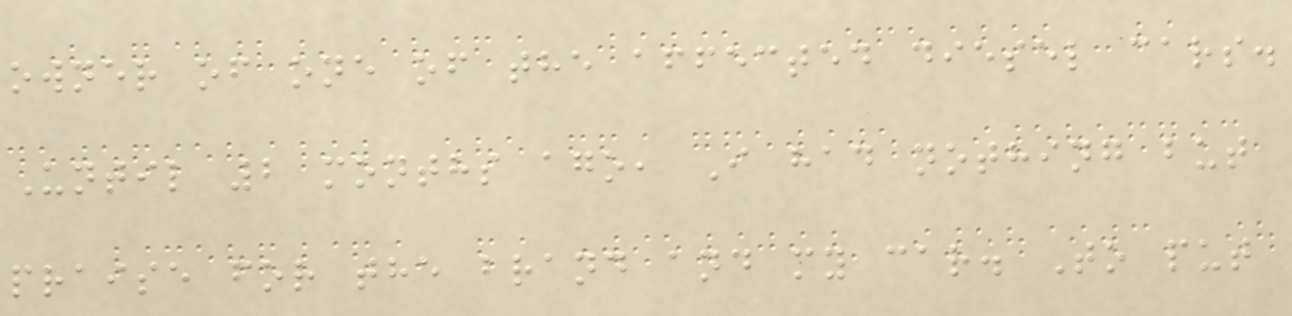owner of one of the affected diesel cars.
Until 2 months ago, I had nothing but
praise for the brand and my car. To put
